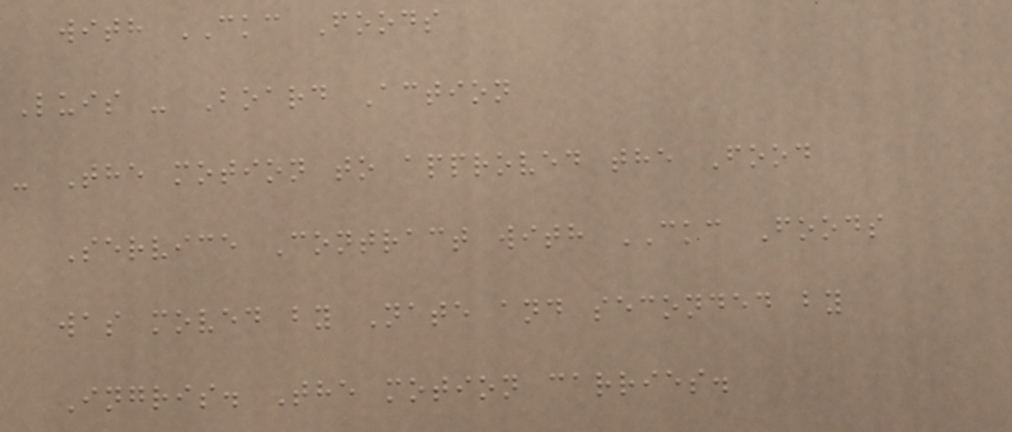with CKC Foods
Luis - Board Action
- The motion to approved the Food
Service Contract with CKC Foods
was moved by Nate and seconded by
Ingris. The motion carries.
